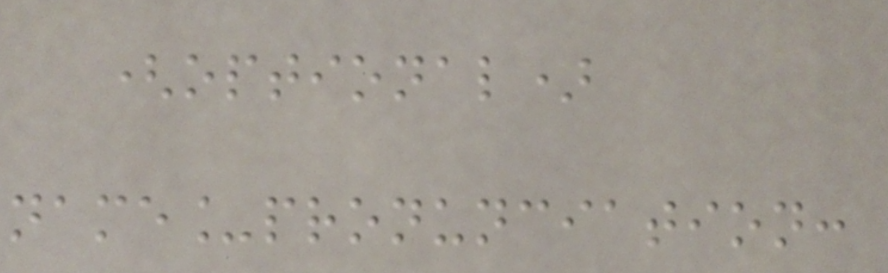(optional)
name_pronunciation:
